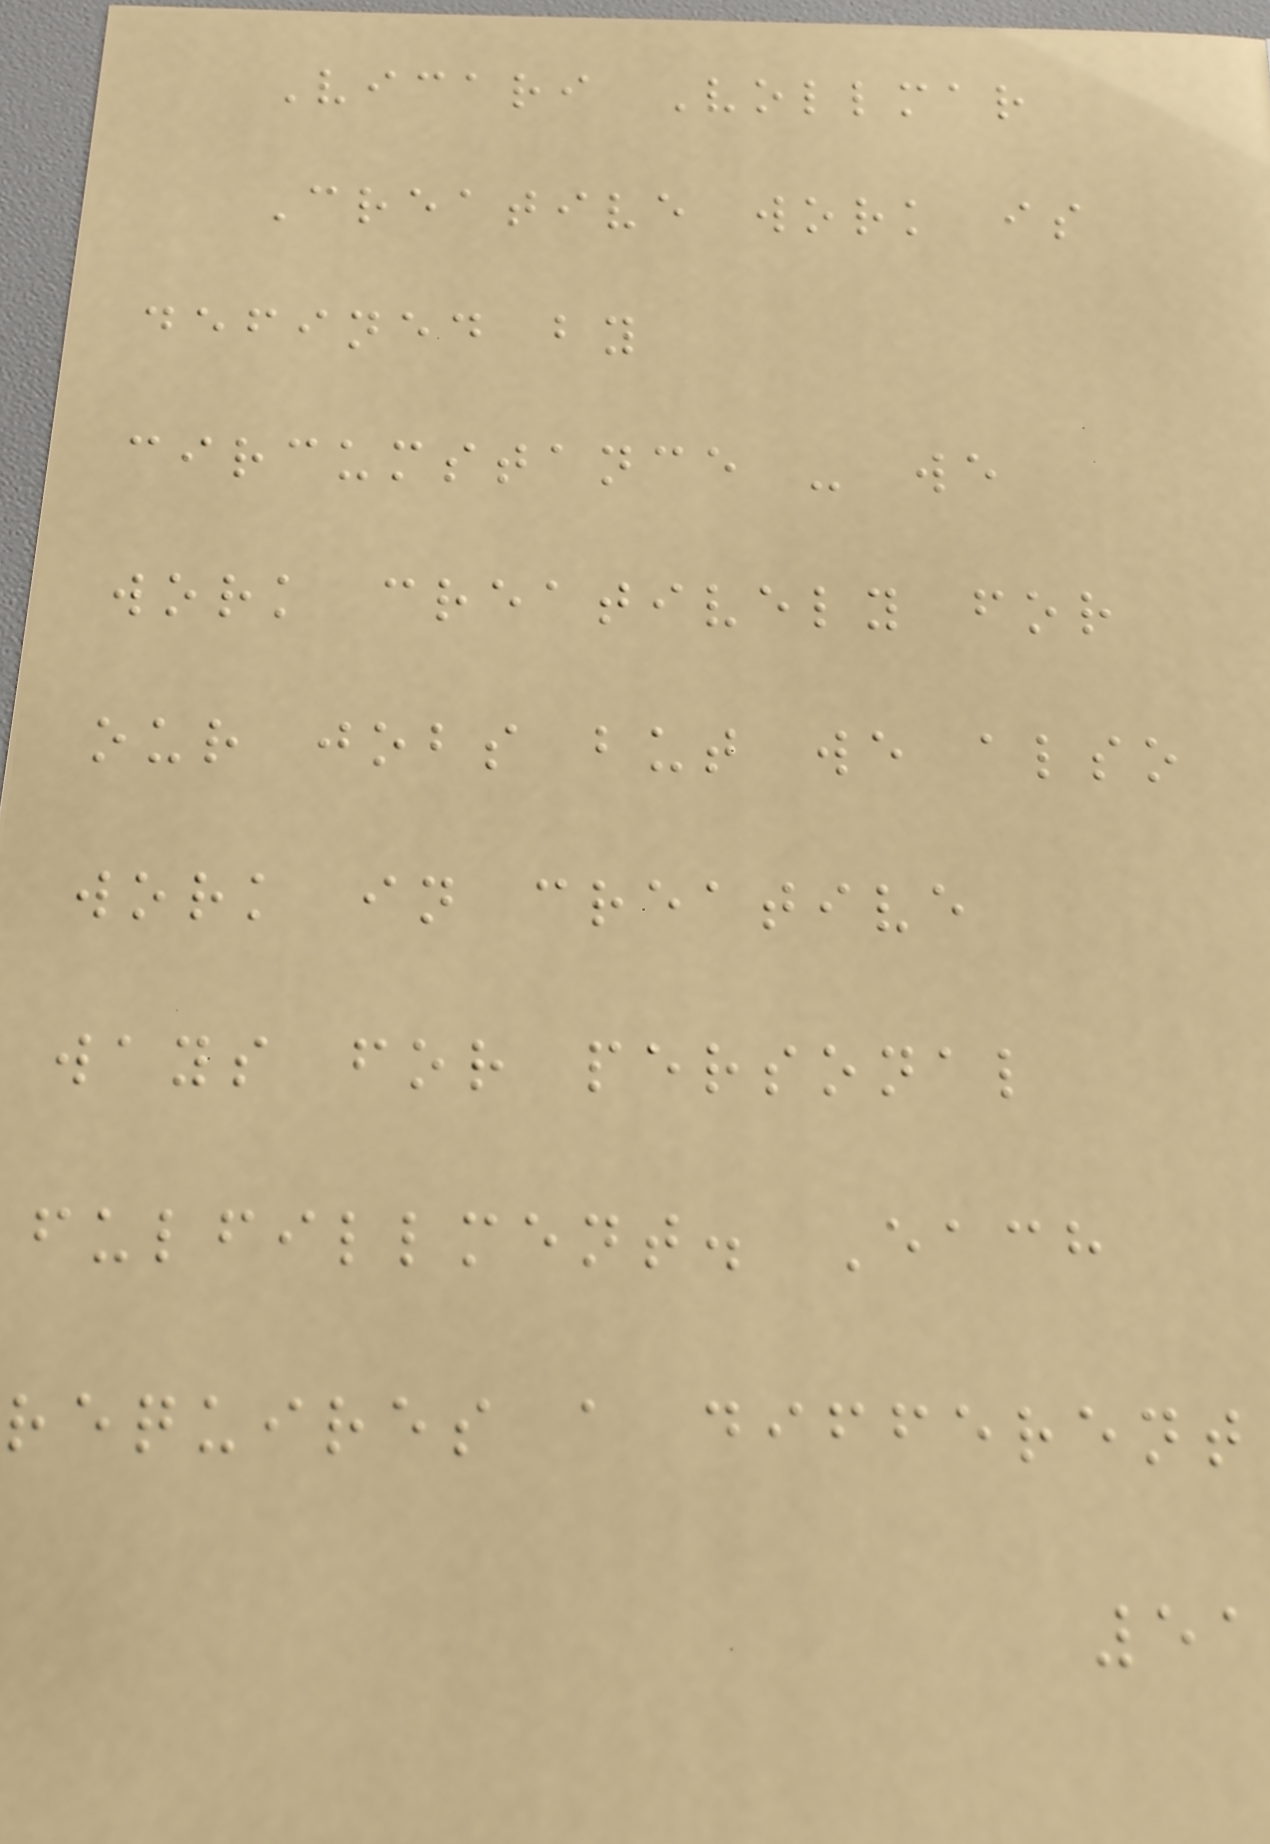Vicari Vollmar
Creative work is
defined by
circumstance - we
work creatively for
our jobs but we also
work in creative
ways for personal
fulfillment. Each
requires a different
51
